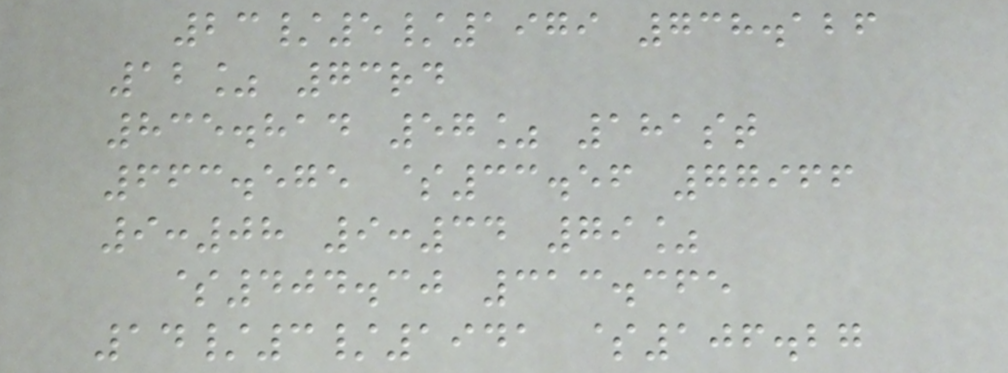23/5/1979 738.126
12% 73rd
835.814 57% 181st
663.575 $33.56 77966
9:08 9:34 79%
$404.30 313.365
14/3/1941 $106.27
